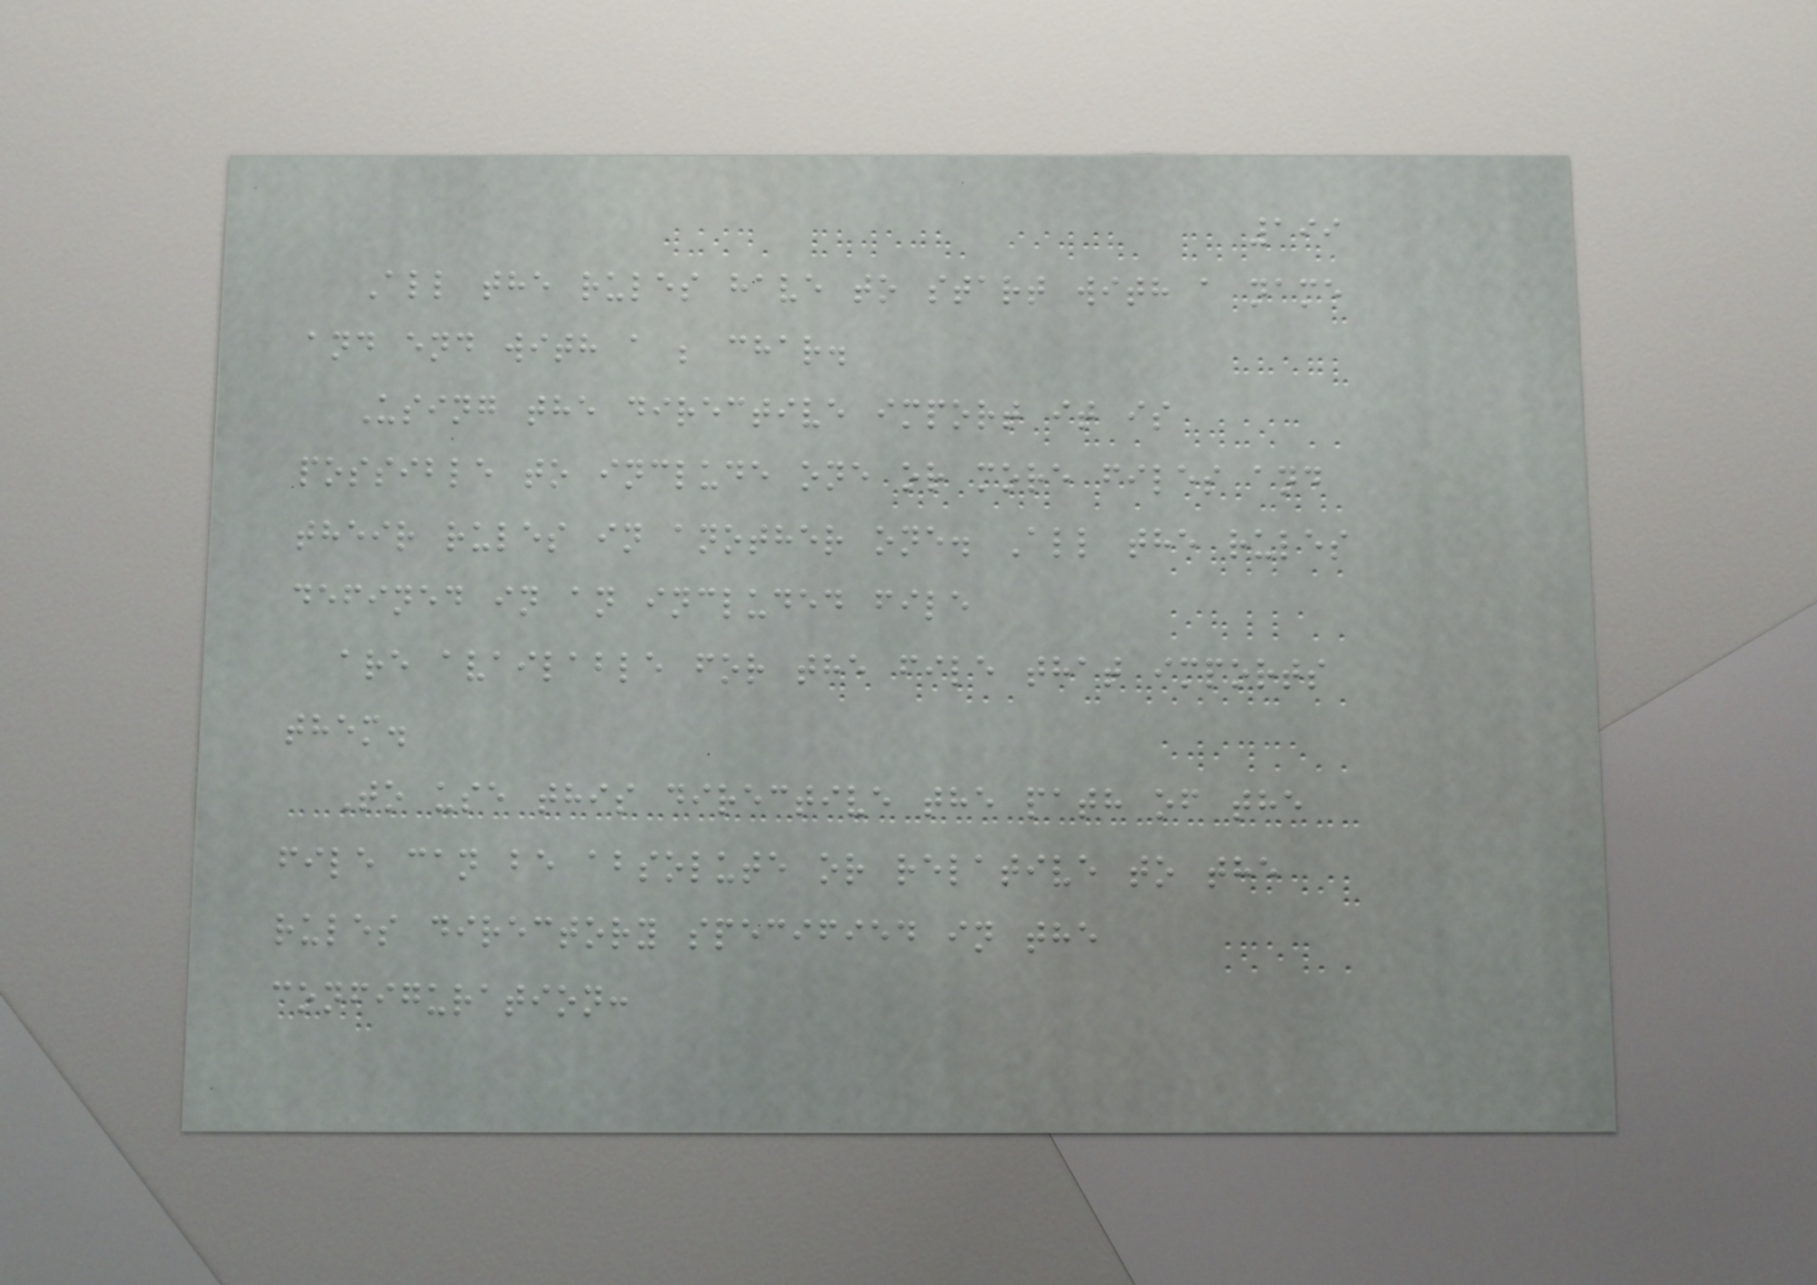199
All the rules have to start with a name
and end with a ; char.
Using the directive import it is
possible to include one or more files and
their rules in another one. All the rules
defined in an included file
are available for the file that imports
them.
To use this directive the path of the
file can be absolute or relative to the
rules directory specified in the
configuration:
